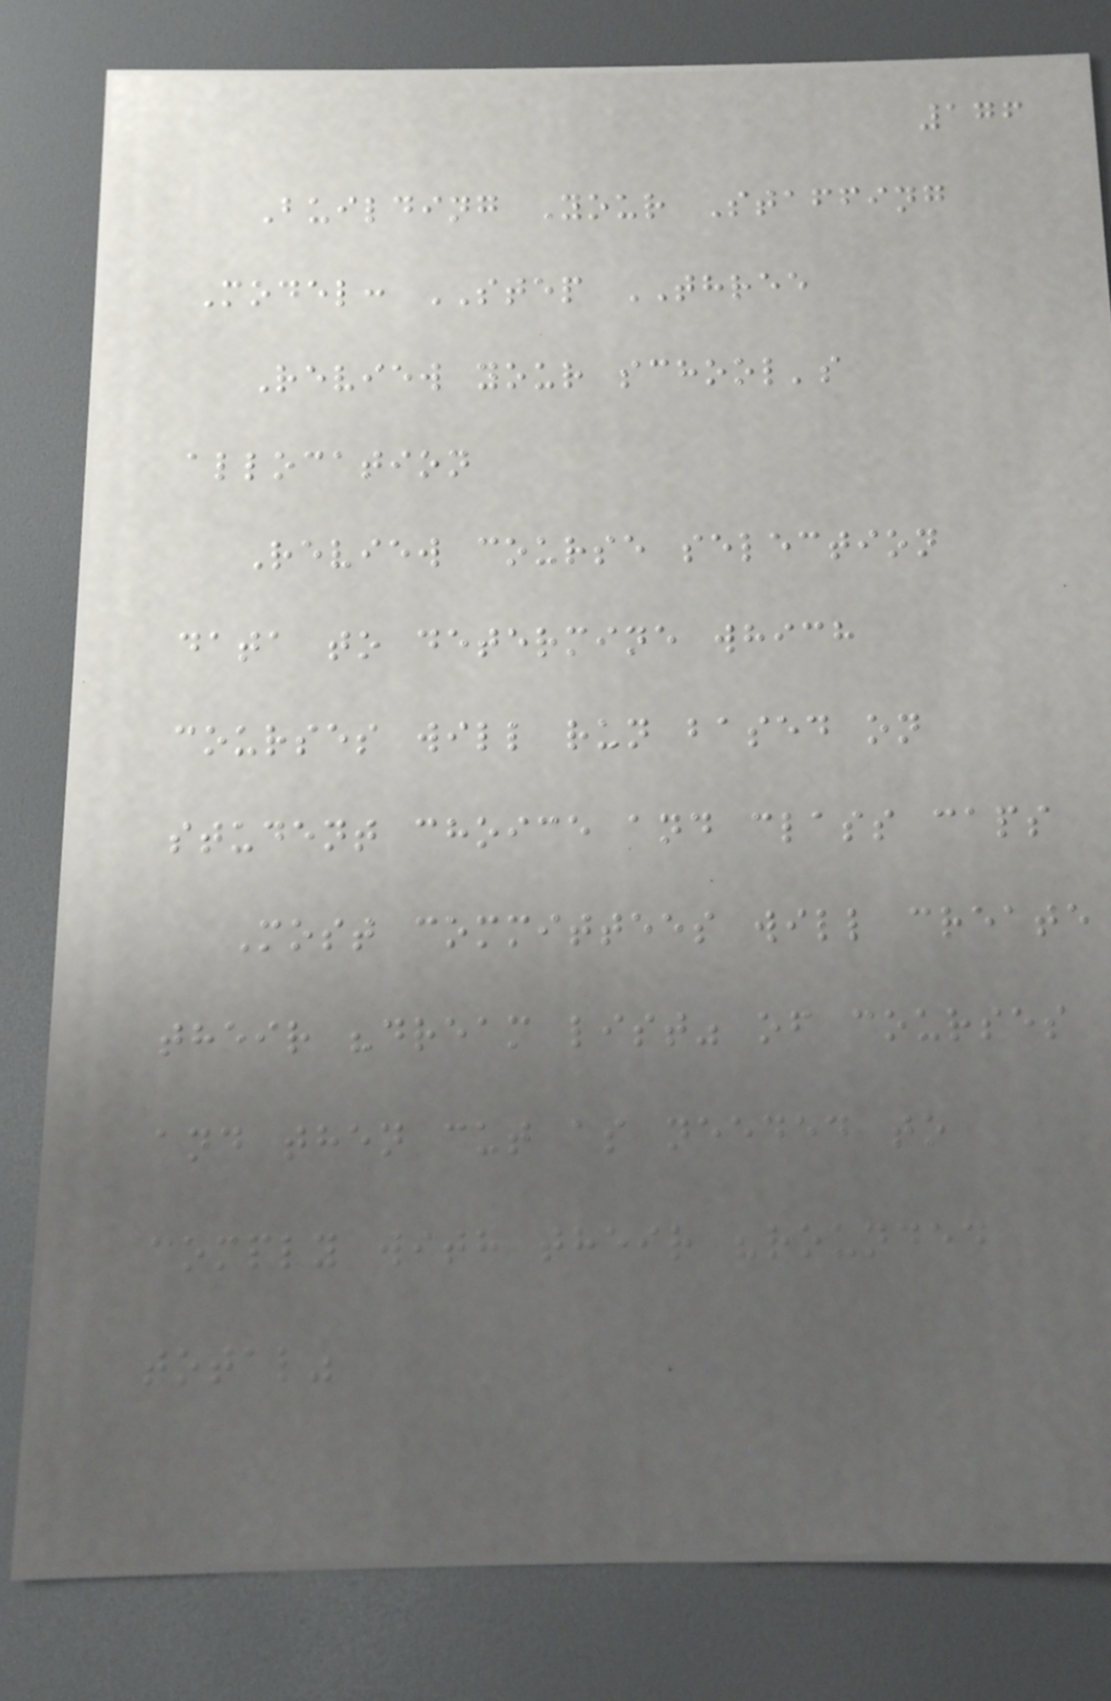176
Building Your Staffing
Model: STEP THREE
Review your school's
allocation
Review course selection
data to determine which
courses will run based on
student choice and class caps
Most committees will create
their "dream list" of courses
and then cut as needed to
comply with their "rounded
total"
